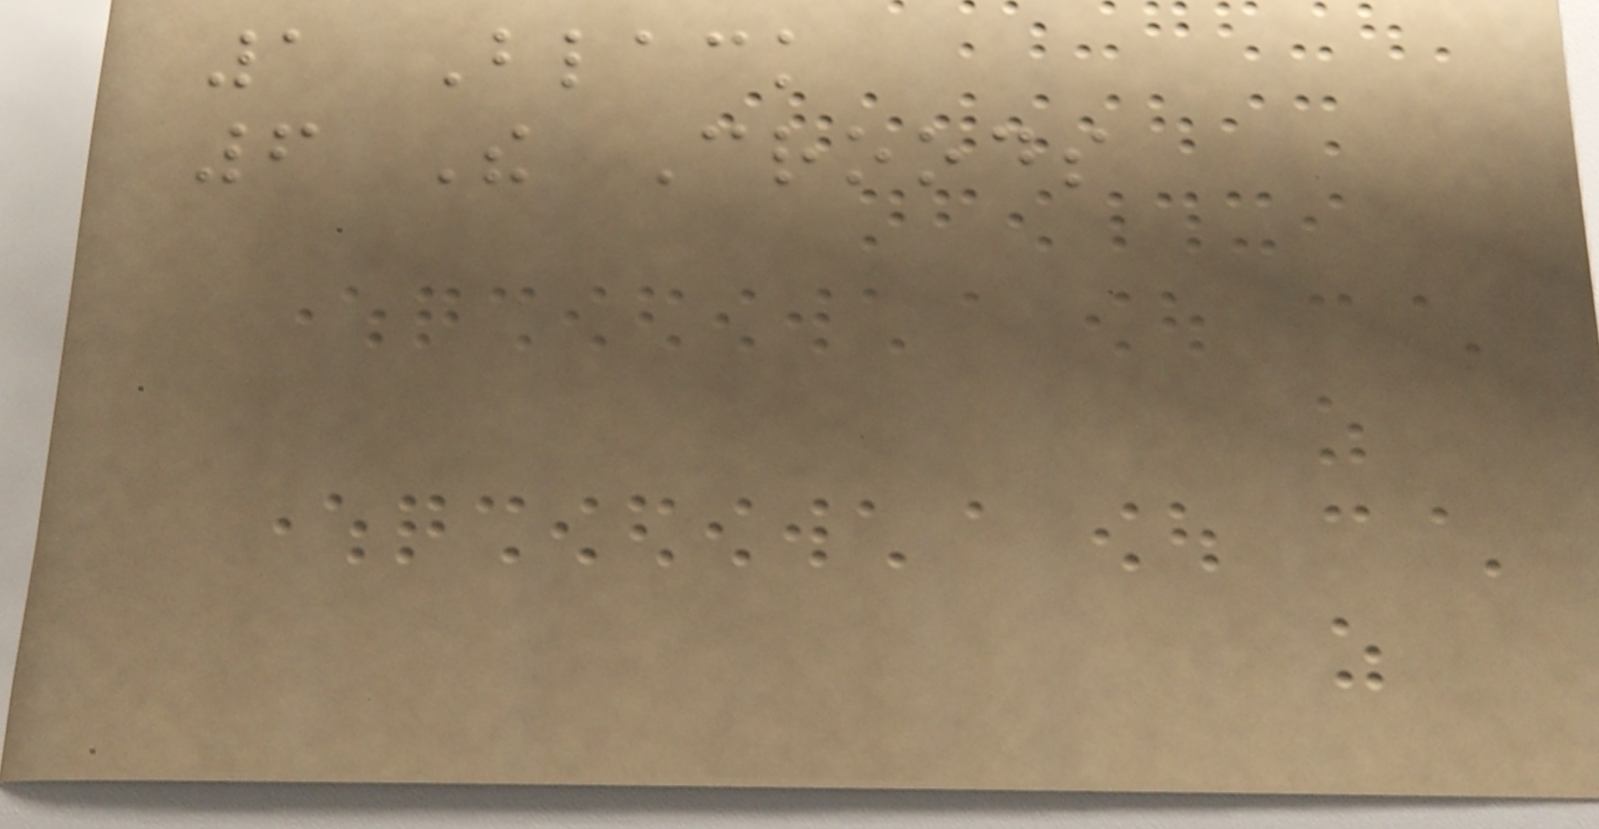1 Black
6 The Croods
